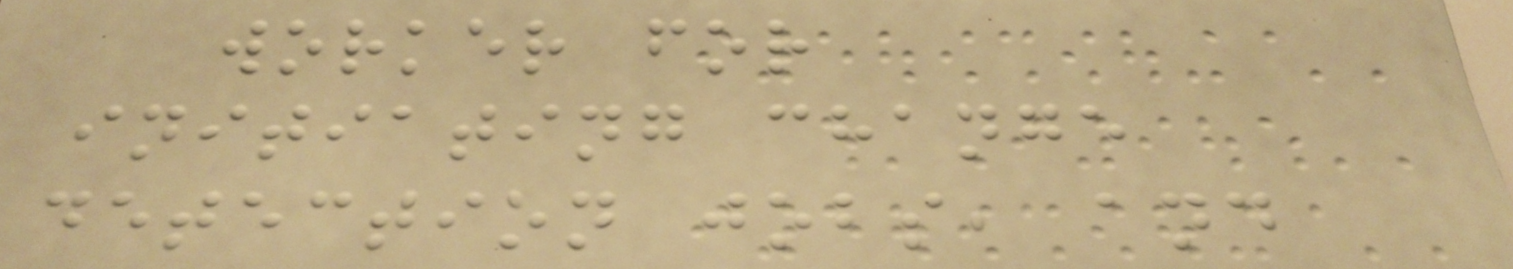worker for
initiating change
detection jobs, and
